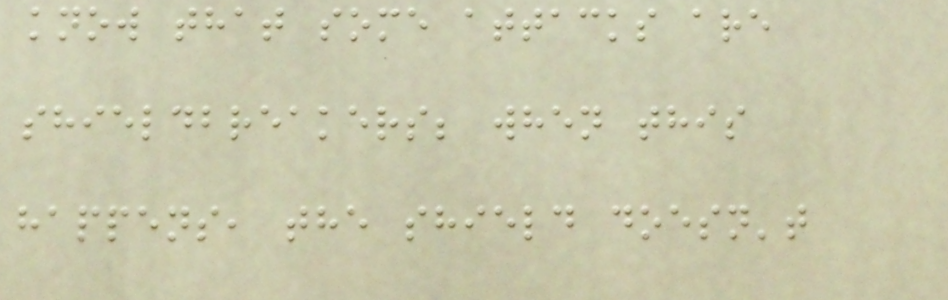know that some attacks are
shieldbreakers; when this
happens, the shield doesn't
